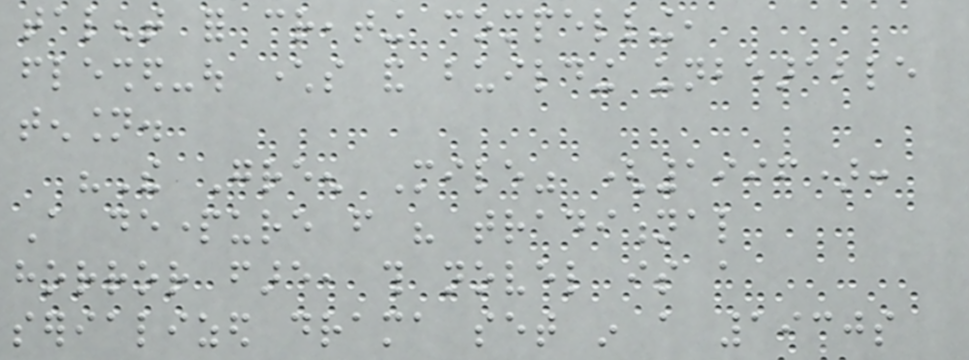talent for creating compelling,
fleshed-out characters and building unbearable
tension.
"The Green Mile" (1996):
A departure from his traditional
horror fare, this novel is a
serialized drama set in a 1930s
